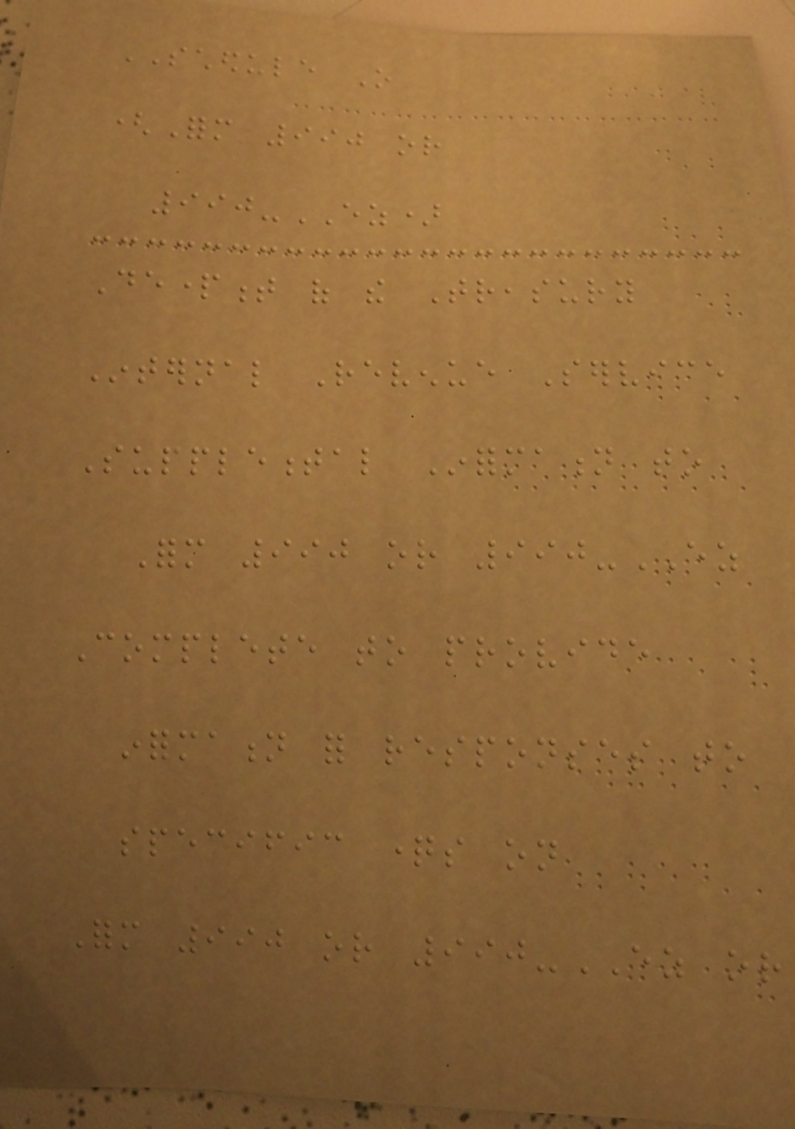SCHEDULE O
(Form 990 or
990-EZ)
Department of the Treasury
Internal Revenue Service
Supplemental Information to
Form 990 or 990-EZ
Complete to provide
information for responses to
specific questions on
Form 990 or 990-EZ or
